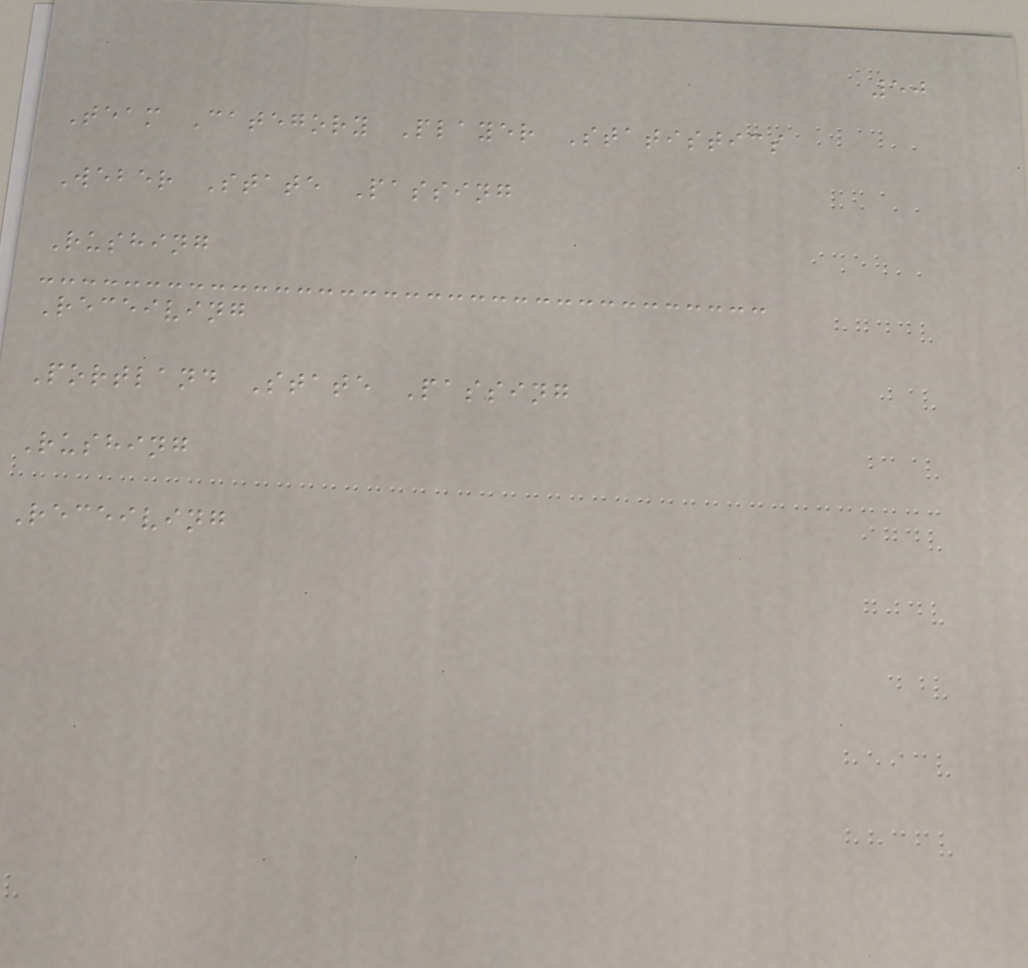50
Team Category Player Statistics
Weber State Passing
Rushing
Receiving
Portland State Passing
Rushing
Receiving
